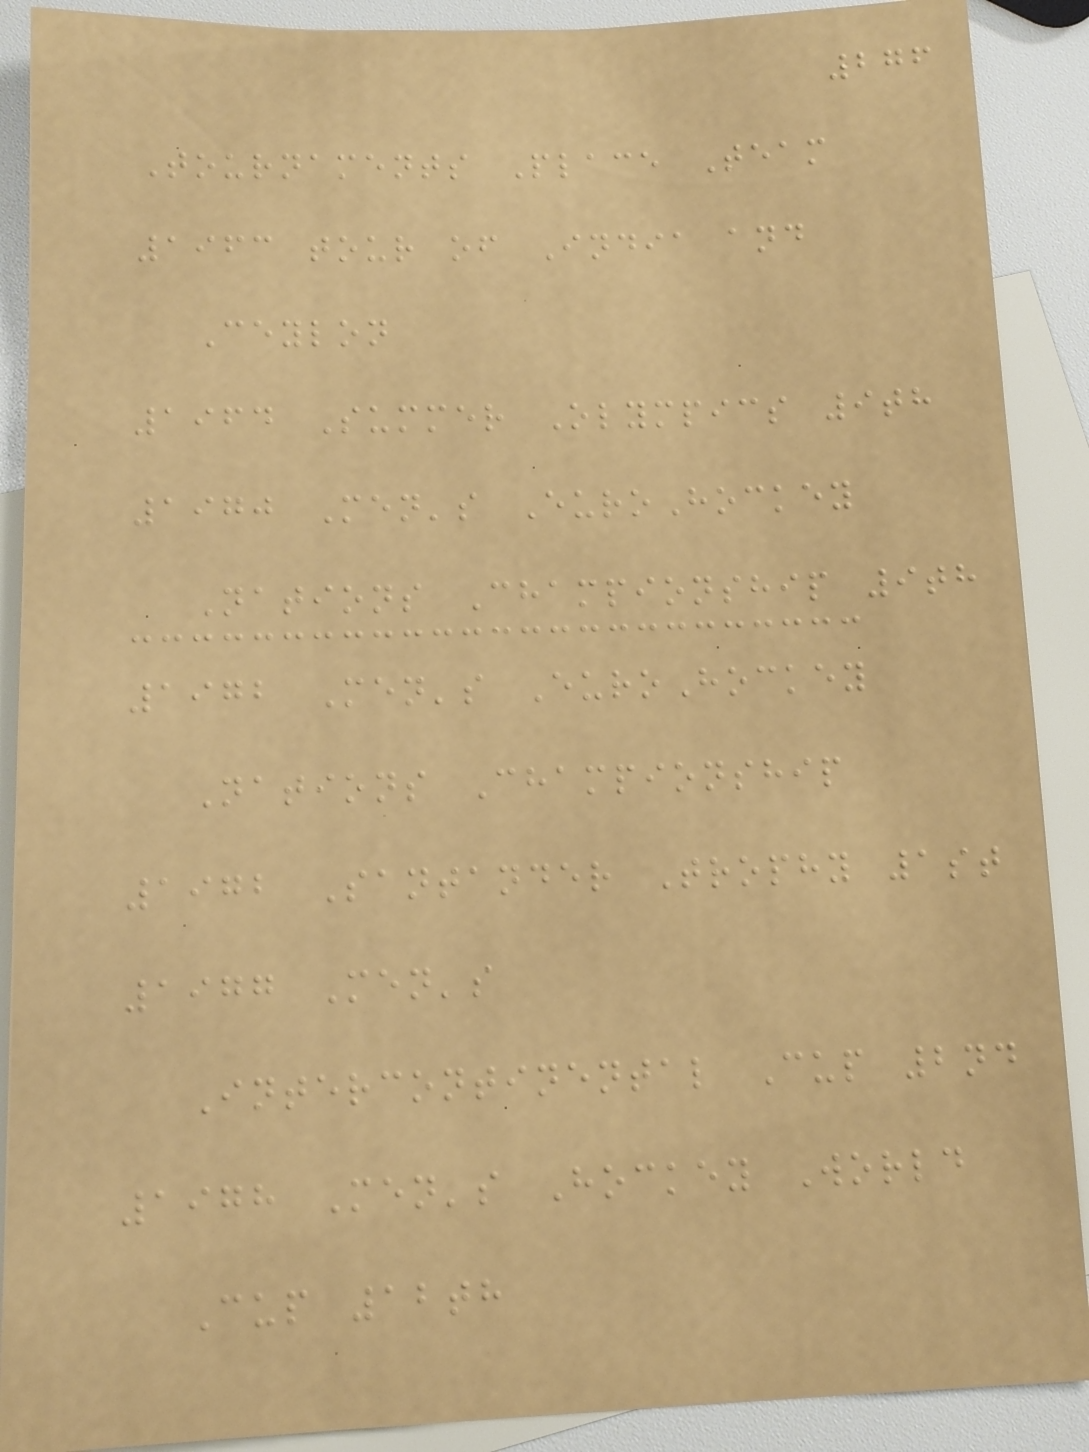276
Tournaments Place Team
1963 tour of India and
Ceylon
1964 Summer Olympics 9th
1970 Men's EuroHockey
Nations Championship 9th
1972 Men's EuroHockey
Nations Championship
1972 Santander Trophy 1st
1977 Men's
Intercontinental Cup 2nd
1978 Men's Hockey World
Cup 12th
